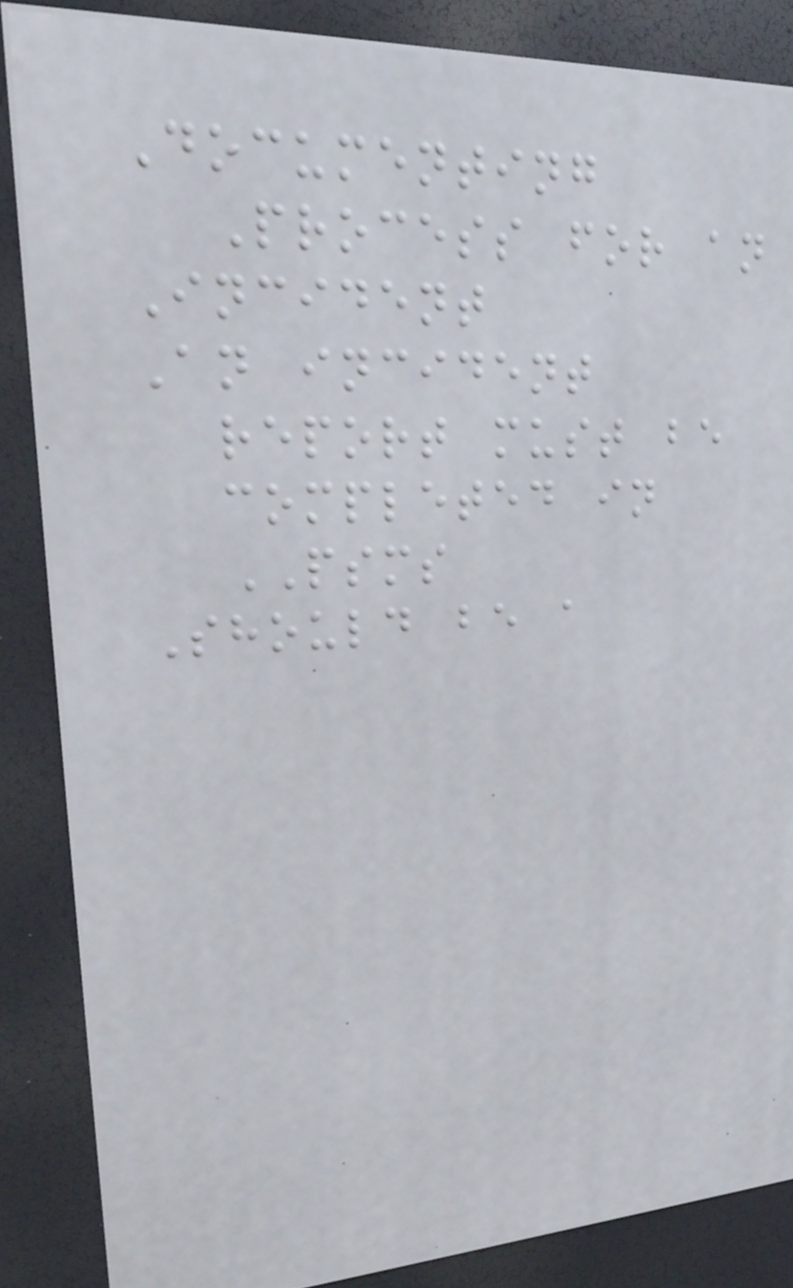Documenting
Process for an
Incident
An incident
report must be
completed in
PSMS
Should be a
